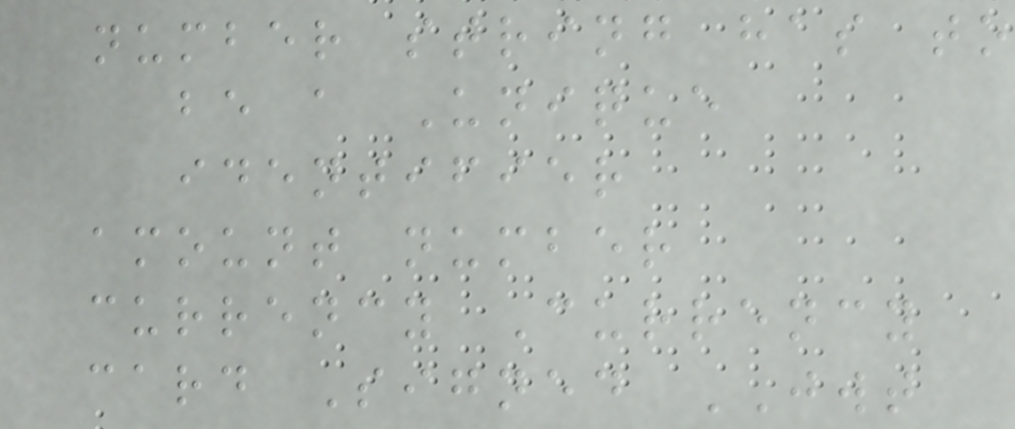number string has to
be a Unique
identifier
amount number
currency Currency
card Signed JWT
